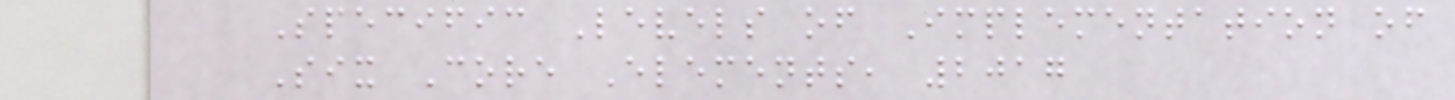Specific Levels of Implementation of
Six Core Elements, 2017
